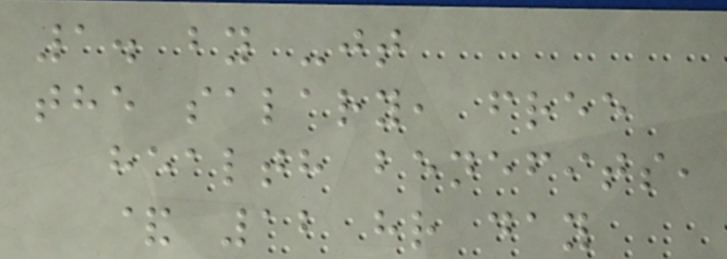1. by -jt
the salary, free
health benefits,
& 12 hr day
